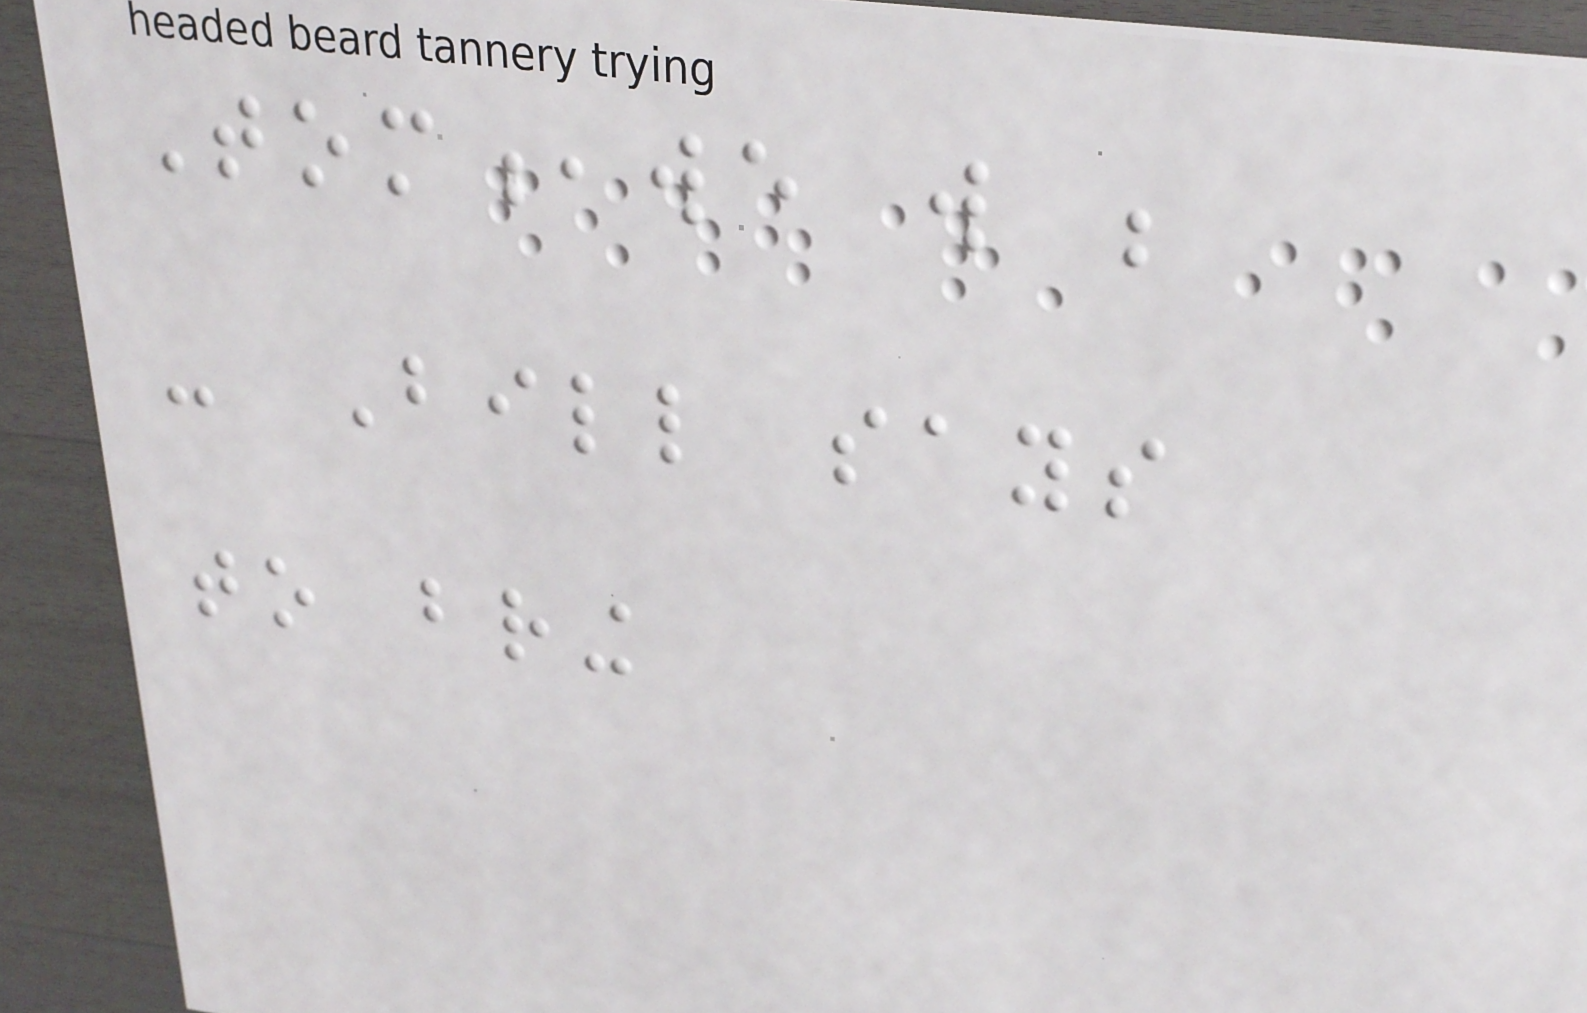Tom,we will be
- Bill says
to bring
